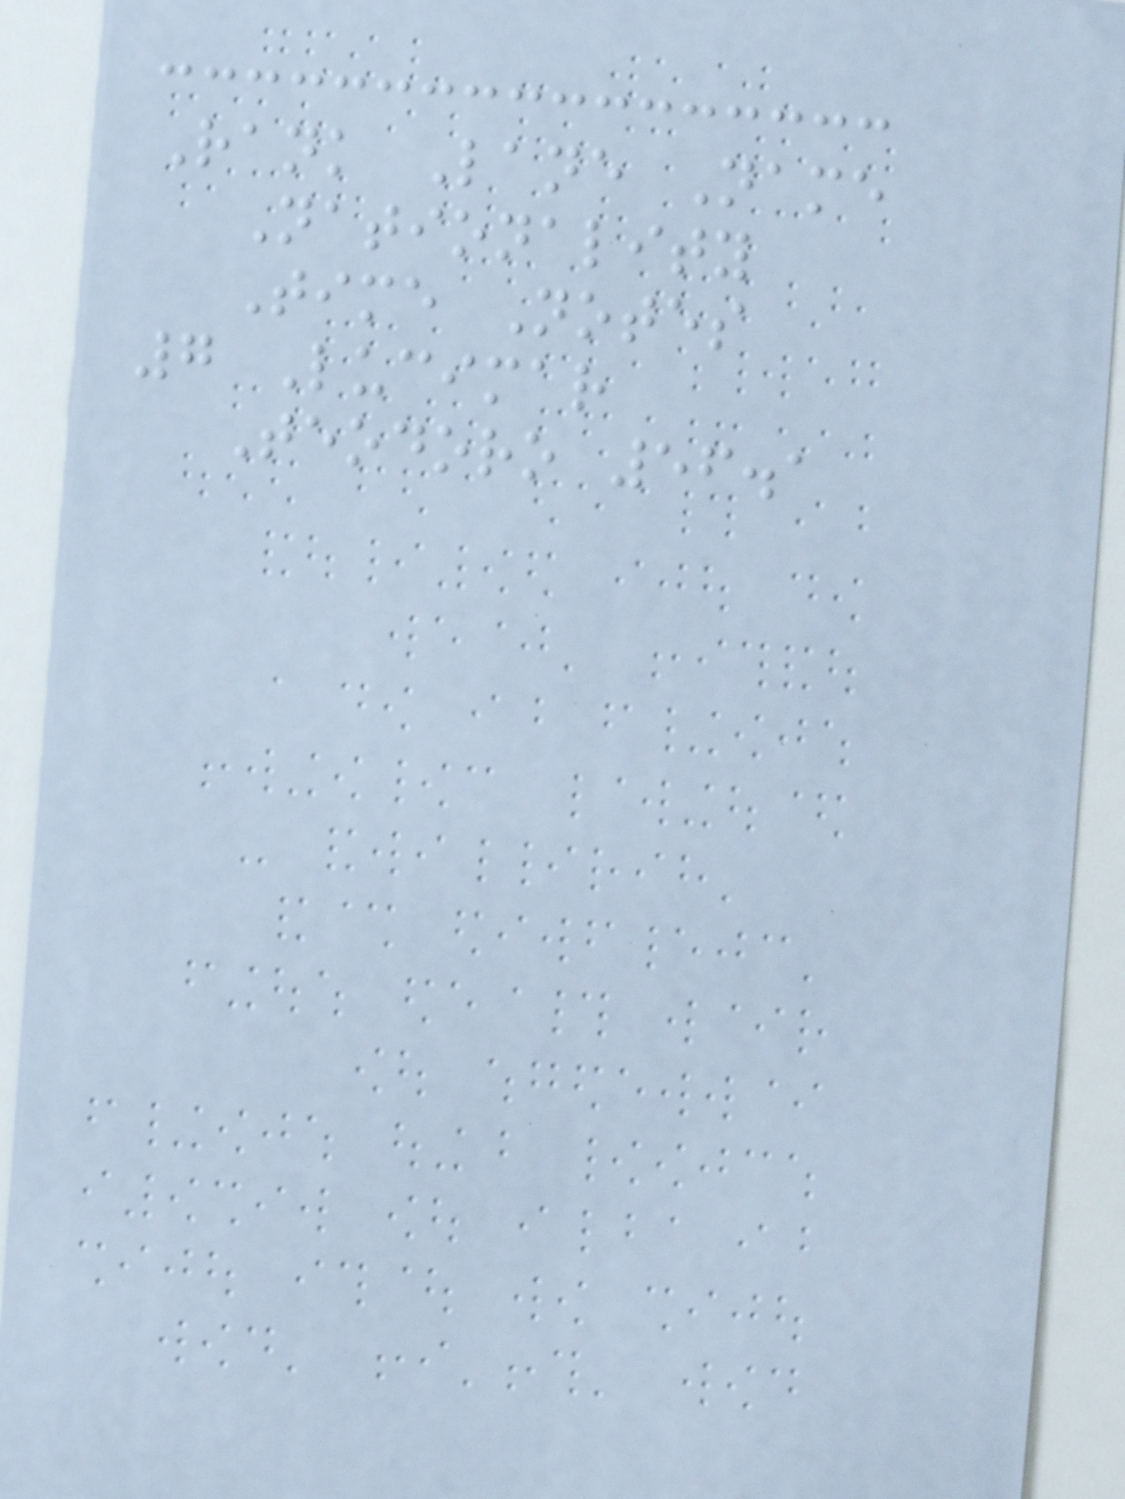Rank Lane Name
Nationality
Time Notes
7 Lucimar
Teodoro 56.1
